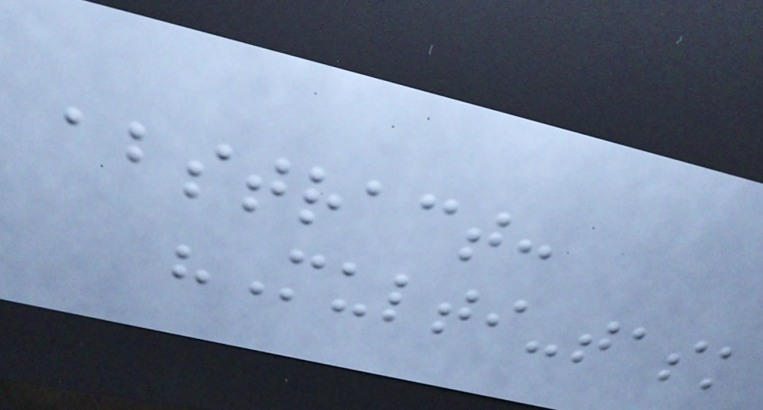abstract:
"Multi-task
